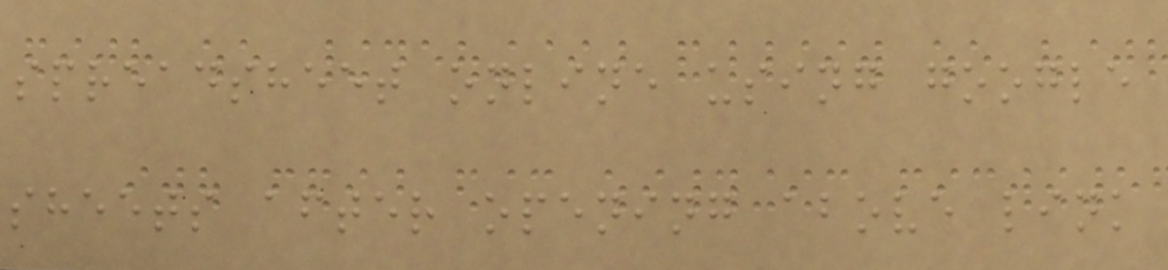spreadsheet online using google
sheets after opening above link
